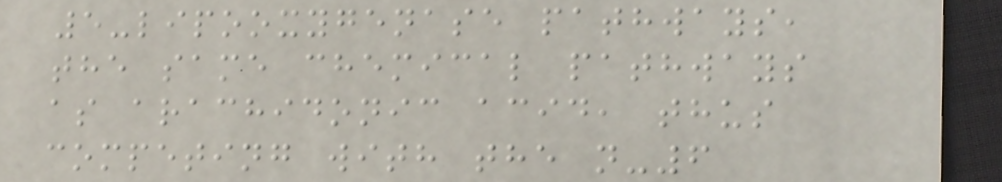5-lipooxygenase pathways,
the same chemical pathways
as arachidonic acid, thus
competing with the n-6
